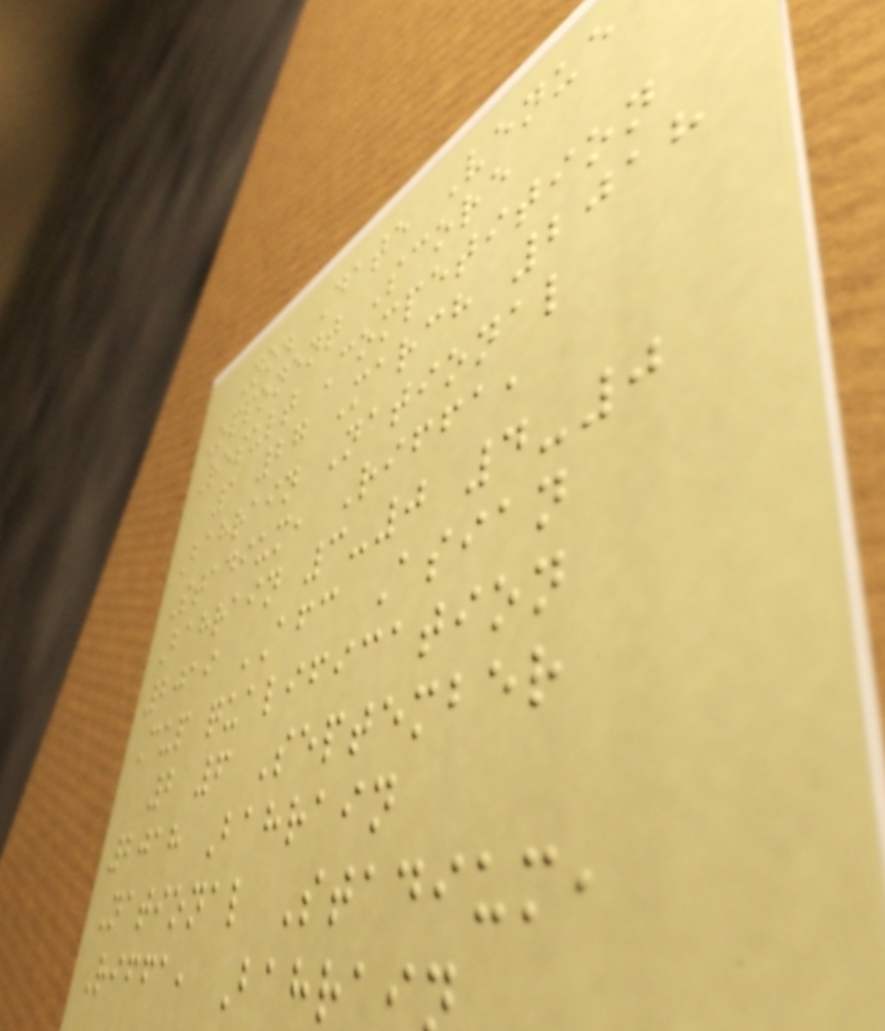No. Date Venue
Opponent Score
Result Competition
1 27 March 2018
Bahrain National
Stadium, Riffa,
Bahrain 3-0 4-0
2019 AFC Asian
Cup qualification
2 6 September
2018 Bahrain
National Stadium,
Riffa, Bahrain
